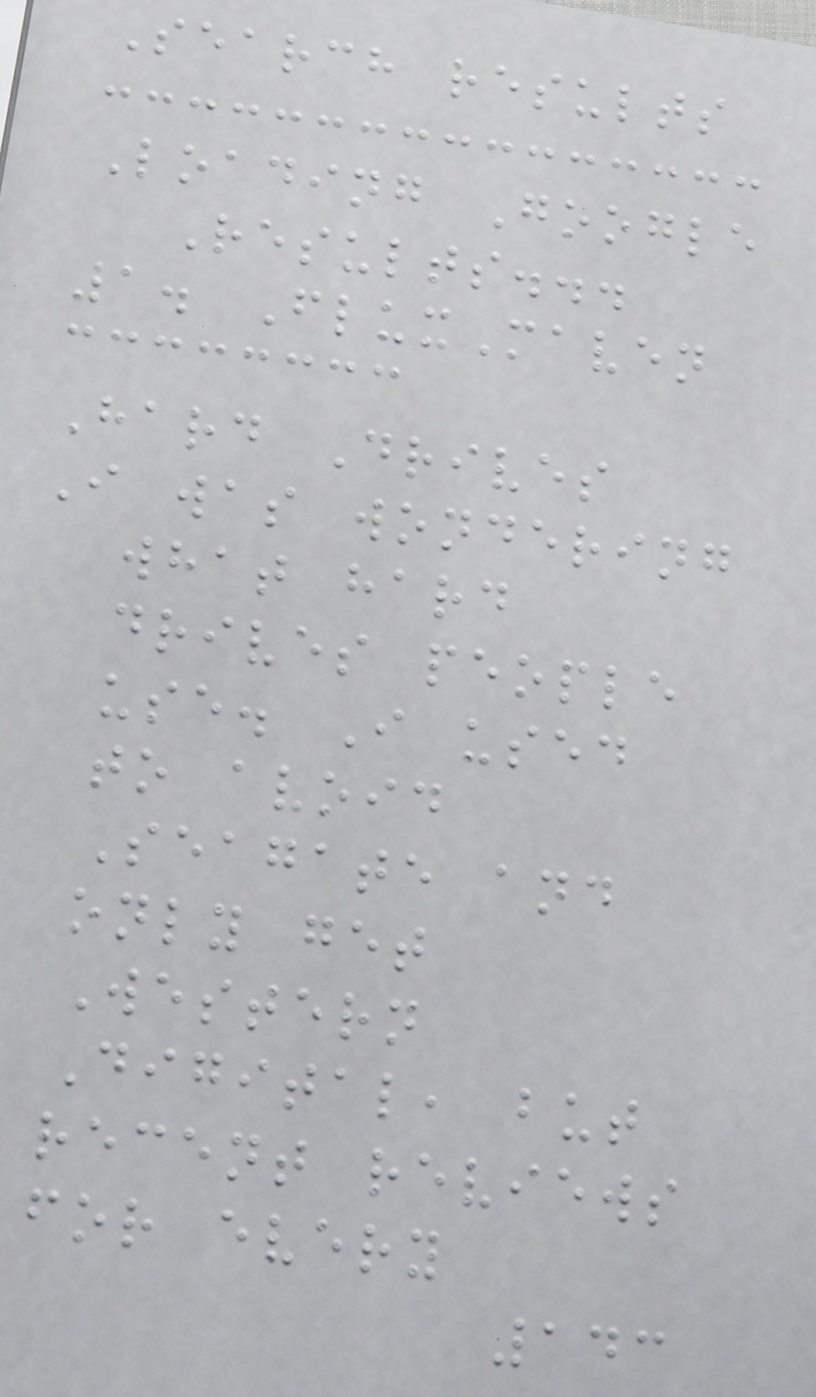Search results
Loading Google
Results...
1. FluxMaven
Hard Drives
I was wondering
what hard
drives people
use. I used
to avoid
Seagate and
only get
Western
Digital, but
recent reviews
for every
143
